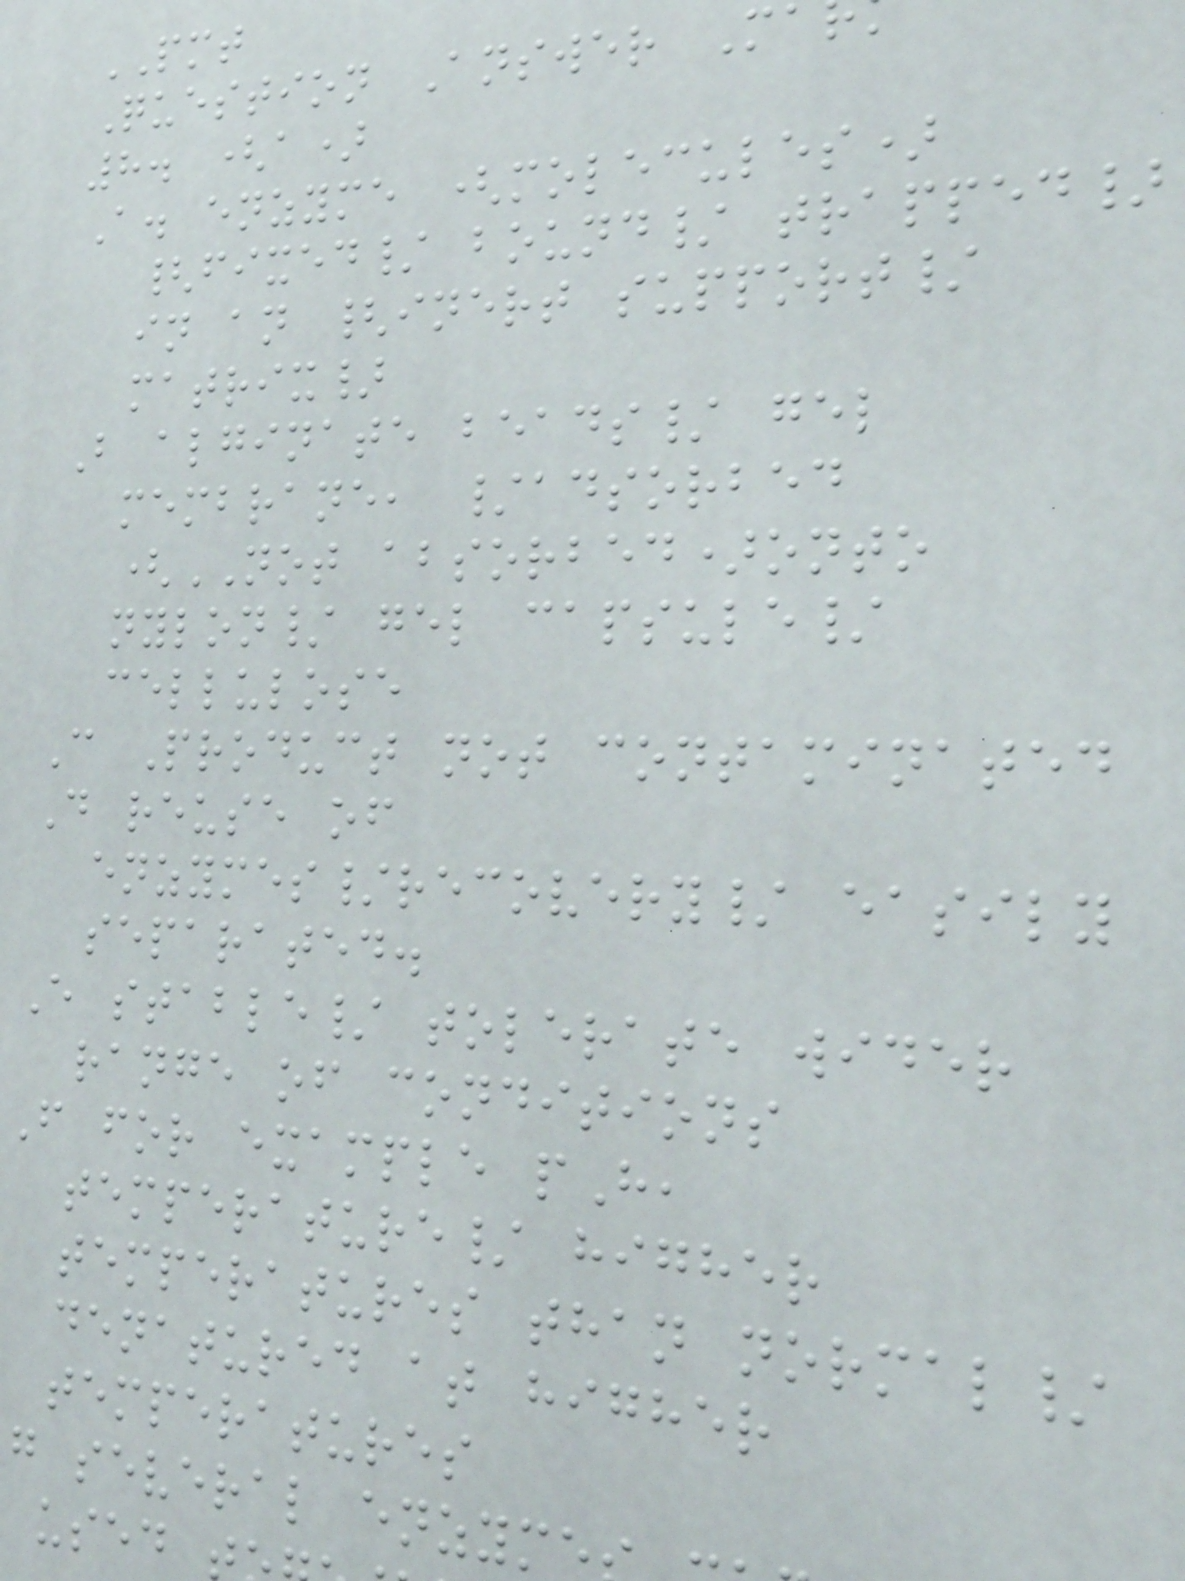PMT
Question Answer M
8. (a)
A. enzyme (molecules)
{fixed/ bound/ trapped}
in an {inert support/
matrix}
B alginate beads/ gel
membrane, /adsorbed
(NOT absorbed)onto
nylon/ gel capsule/
cellulose
C Product not contaminated
D reuse of
enzymes/recovery/ easily
separated.
E stable/ tolerate wider
range of conditions
F for example pH,
temperature/ higher
temperatures than normal/
denatured at higher
temperatures
g several enzym
